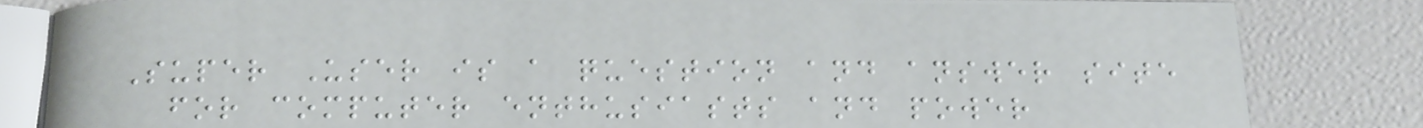Super User is a question and answer site
for computer enthusiasts and power
